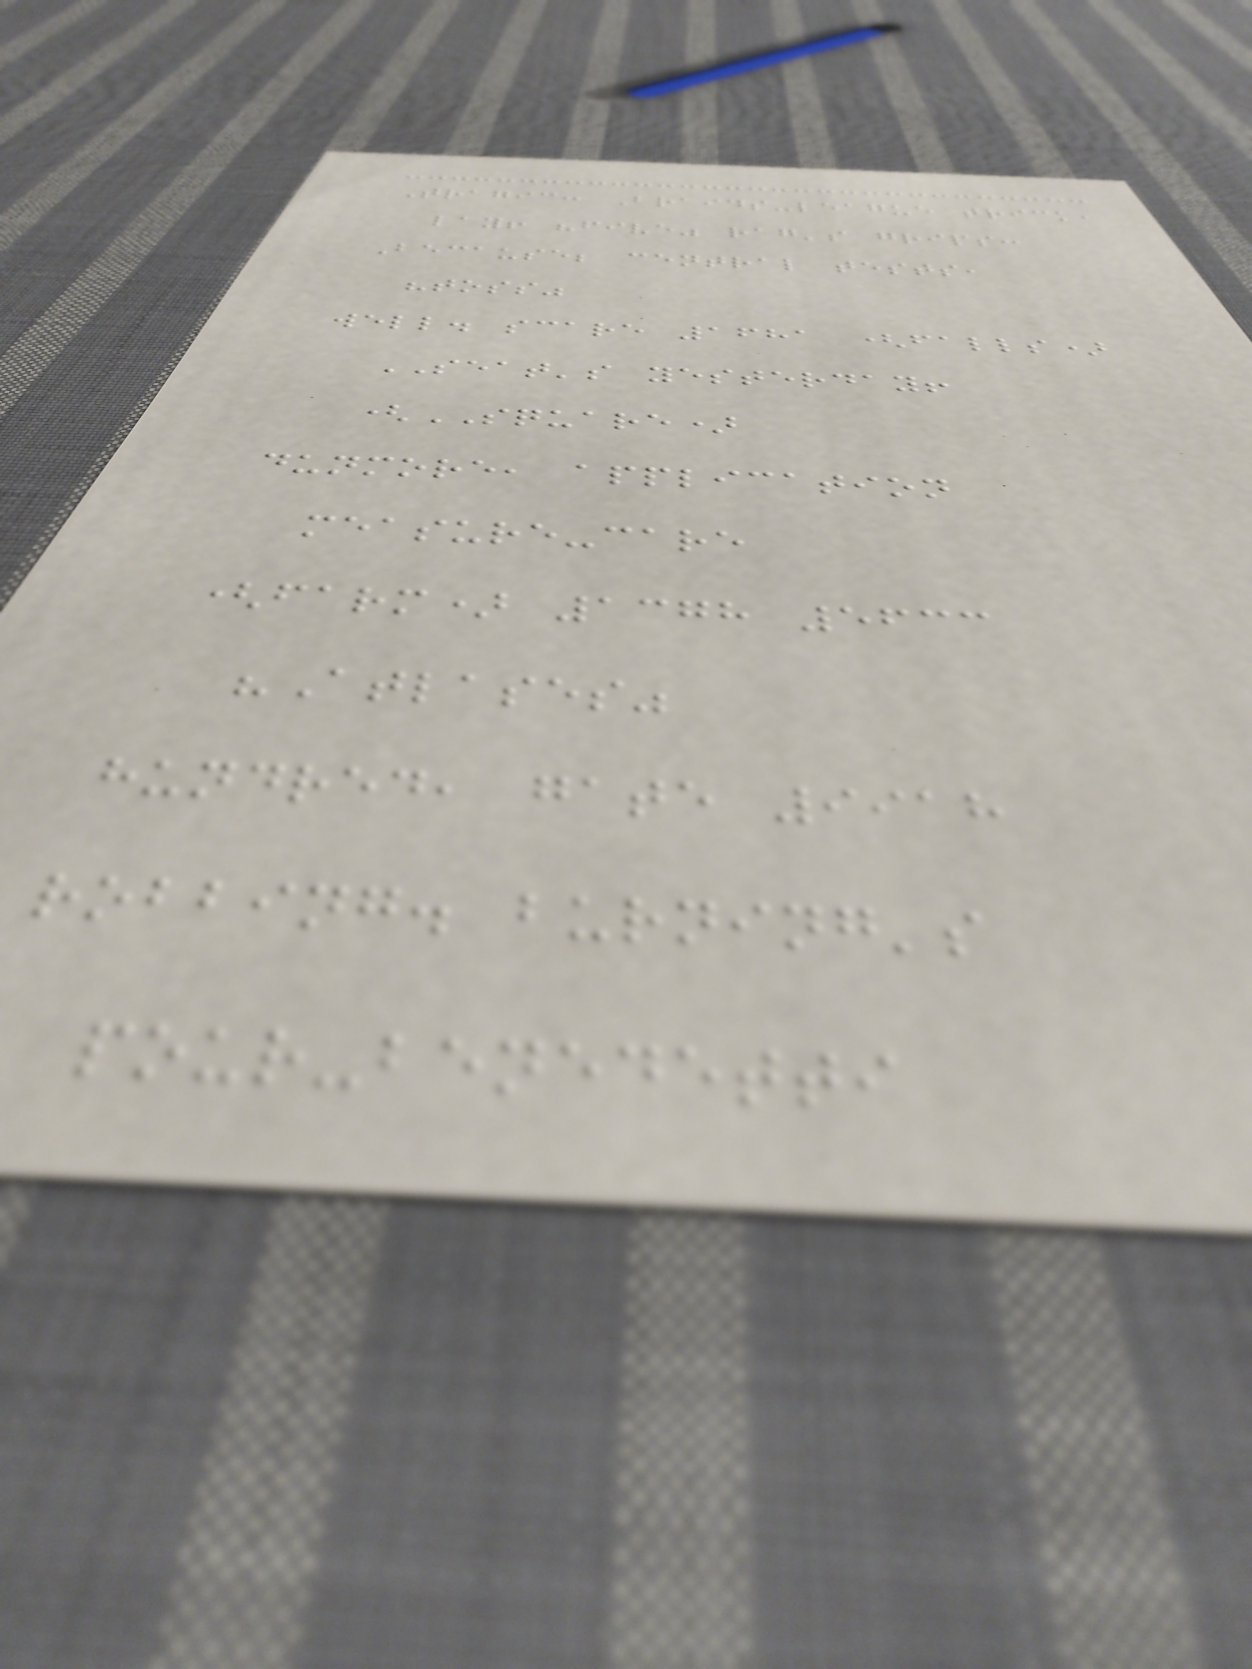Tragic: Braids-league trick,
lay! "five" rag's grips:
Because; central tests,
"toss"
well. scare 1681 (falls)
SEAT's yesterday!
(SQUARE)
dunmore, application
measure-care
(farm) 1378 5633
"Atlases"
hundred, gate 9918
robbing. burning's
pour-benedetti
